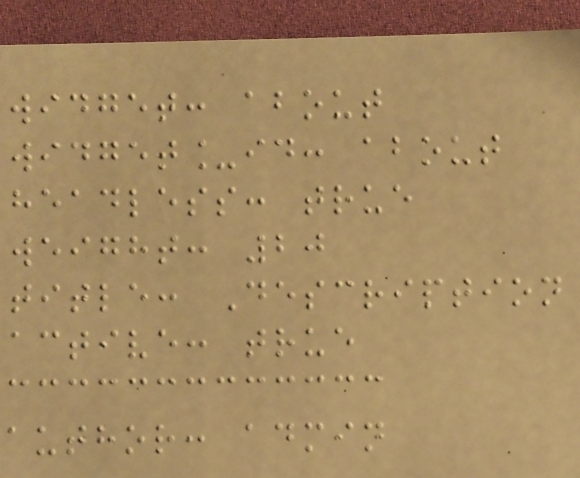widget: about
widget_id: about
headless: true
weight: 20
title: Description
active: true
author: admin
